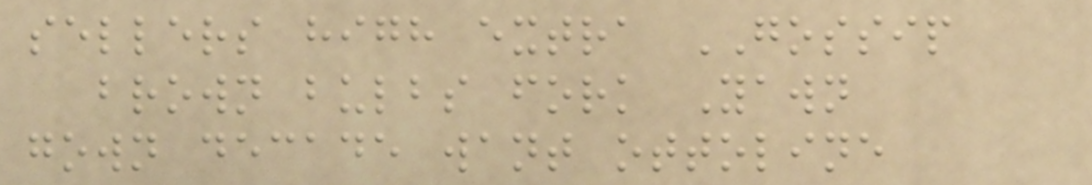sellers high extra GOSSIP
brown bulbs fork Yawn
gown decade want ottoline
